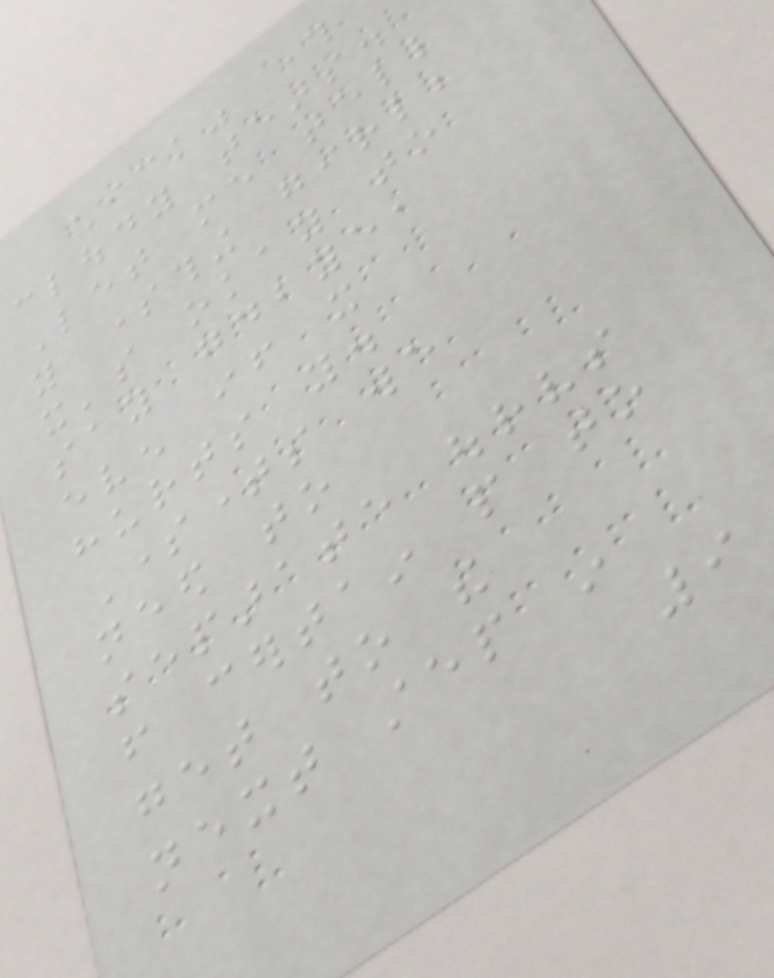chick" through
cloudy tears.
Let me tell
you something girl;
it's okay to
say goodbye,
even if it
hurts you.
Sometimes we
need to
separate ourselves
from certain people to
get to the
next step in
9
